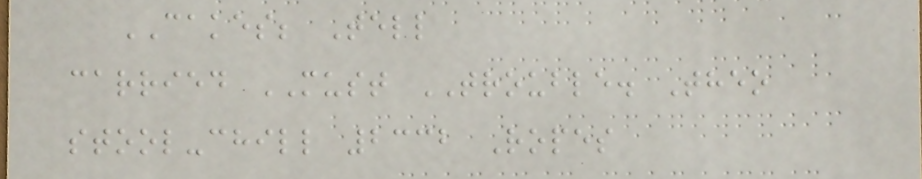CAKES; Tell
carried MUST TROUBLE. Theo
stool-chill 2332 Ropes
